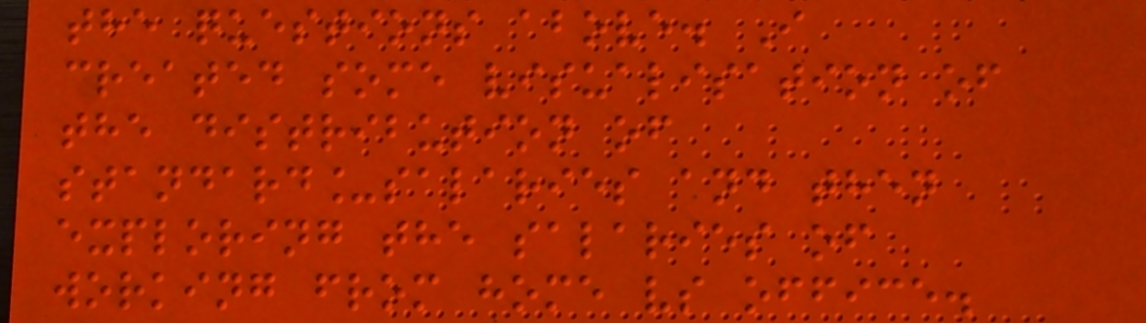the questions above. I
created some visualisation of
the distribution of
standard_salaries and then
exploring the salaries of
working from home vs office.
